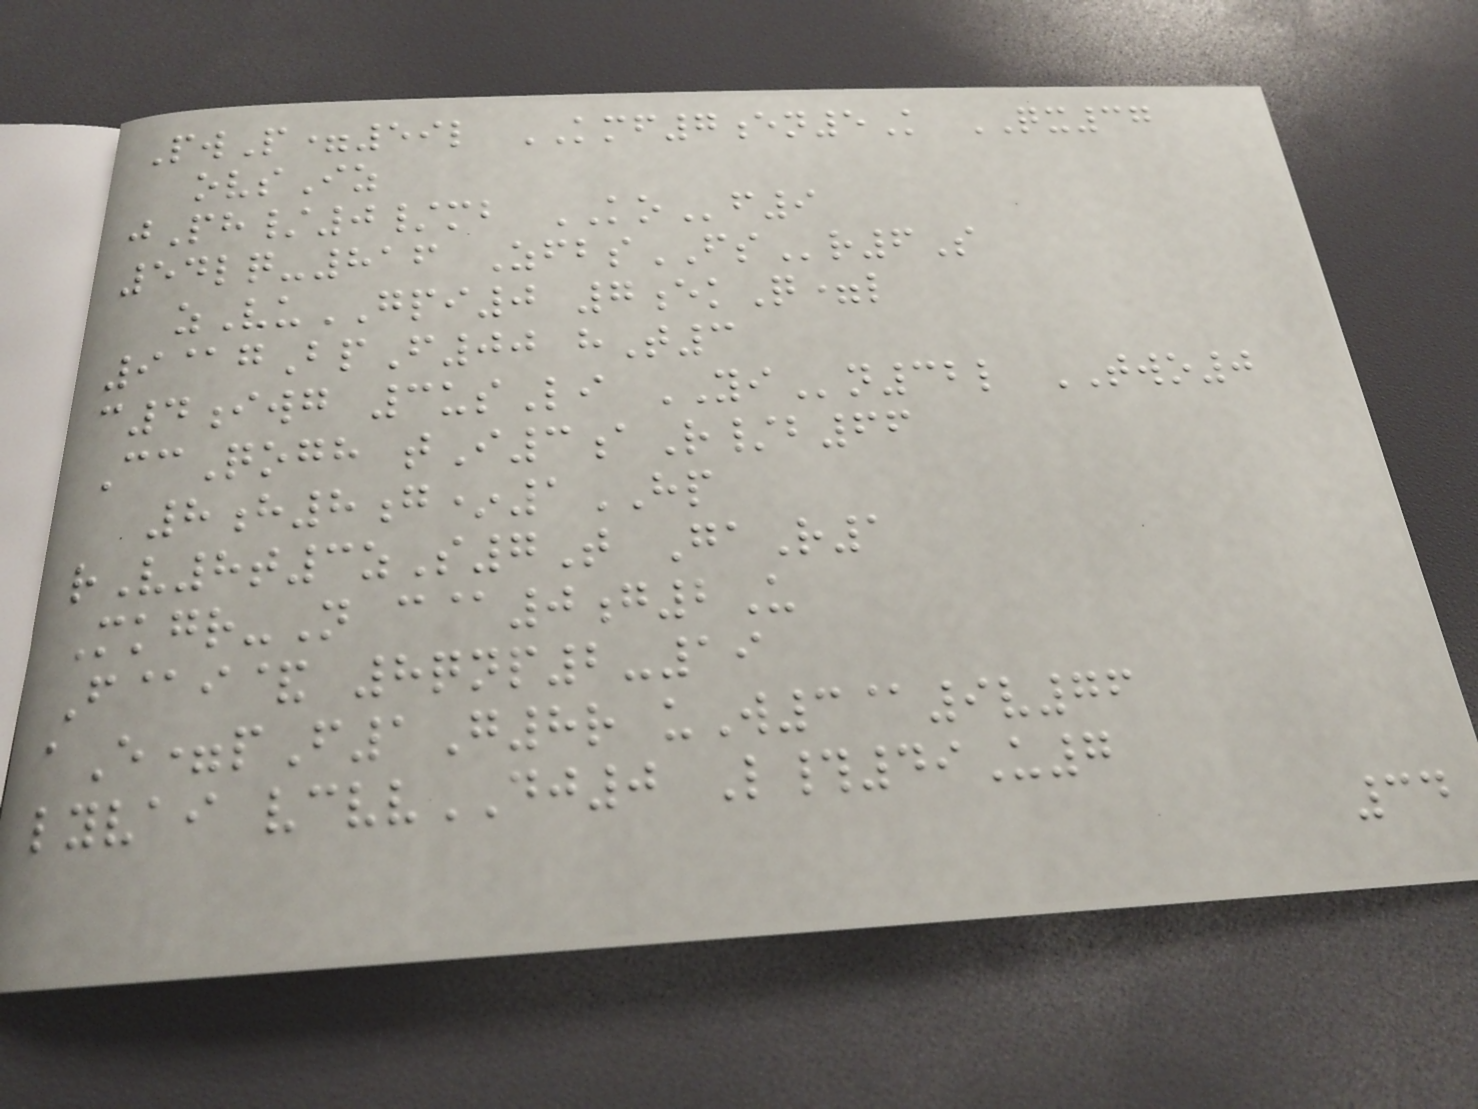PwP=59l KMF7en5K QX37
ovsIz
jPh/0/mb KOf9
54lq-816 ZfbsFSr6S
zVuGPI0 7ekQ=l
9@gBpF00 hT3
c4iwg 3usLi YIn32l TWO0
CcQogh tI3aR/b66
8h8g*1HP
rV8t3zS7T GaR1
Mkgr-N c@0g2U
F@i& 8qnp2-19
aE=pF1G8r uW3@9v76
lyvai vcvvDJ0 L#49U7
34
